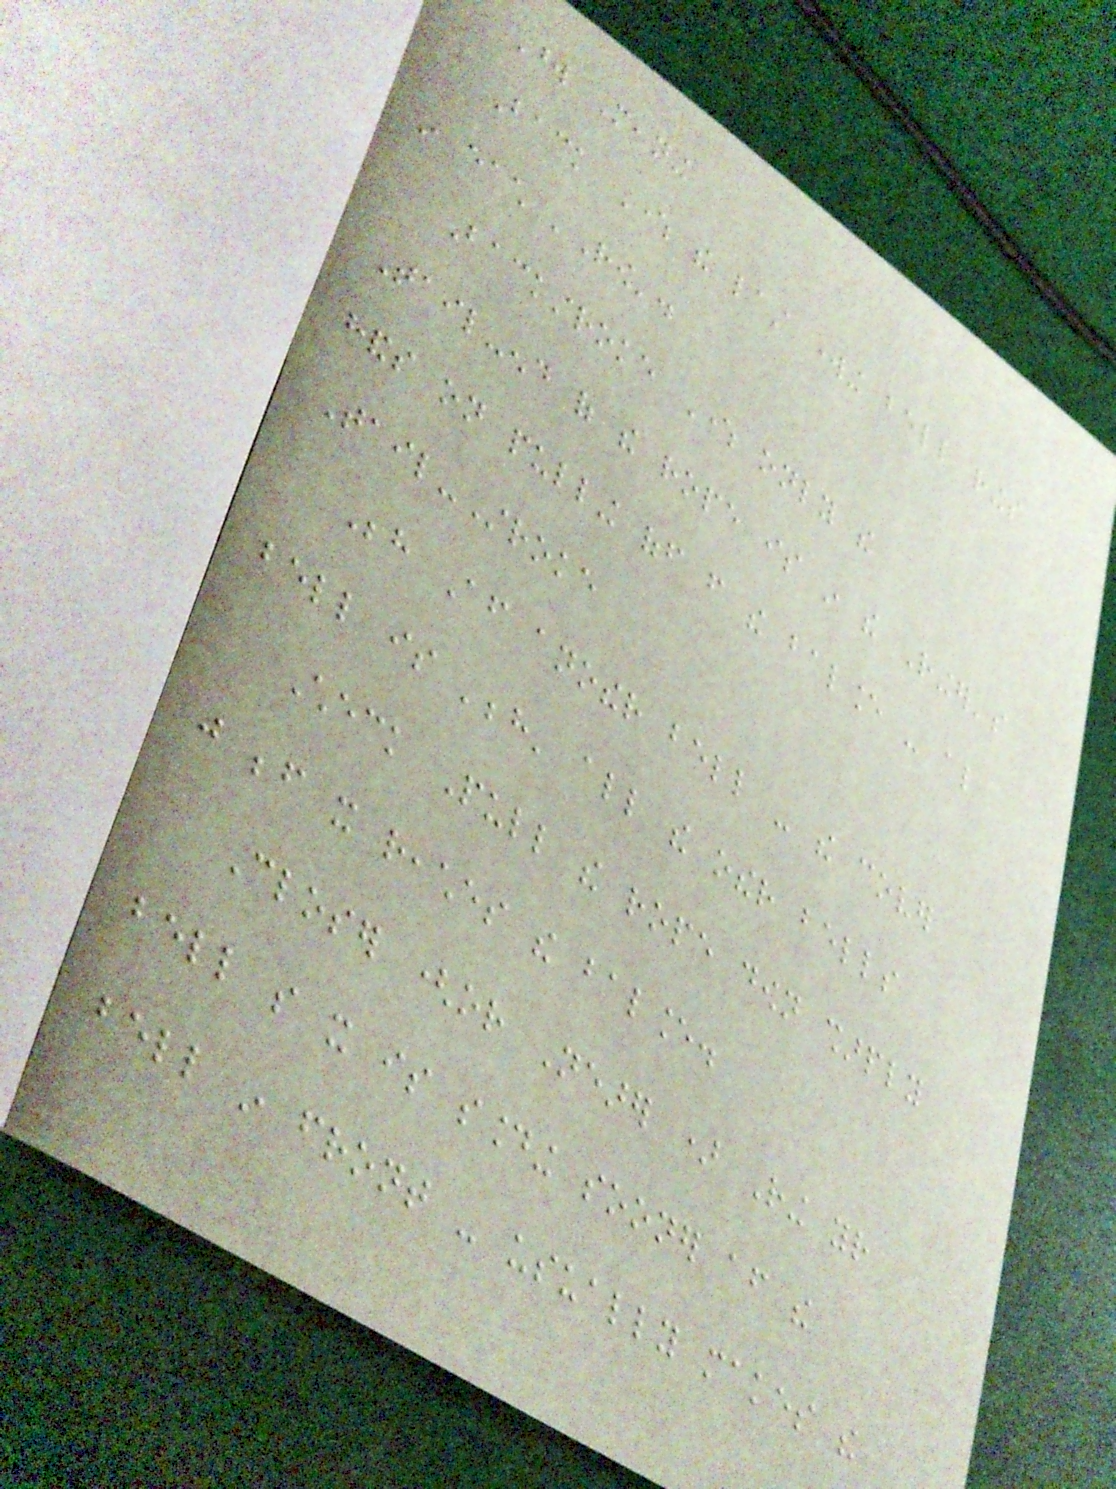Word Meaning
Back Where the last working bell rings
in each 'Row'.
Backstroke Where only the
Tail-end of the rope is in the Ringer's
hands on pulling off from the balance - also
Tail-Stroke
Behind After another bell - the cover
bell is 'behind' all the other bells
Check Pull the rope down sharply
just before it reaches the balance.
Closer (or Nearer ) Ring your
bell so it is sounding sooner after the
bell in front - usually makes the
